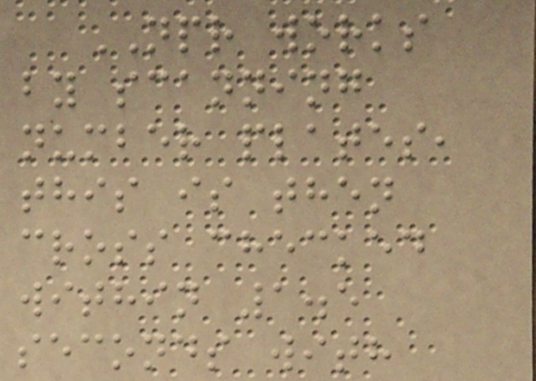NPR works
by scanning
number plates,
this is then
cross checked
within 1.5
seconds with
